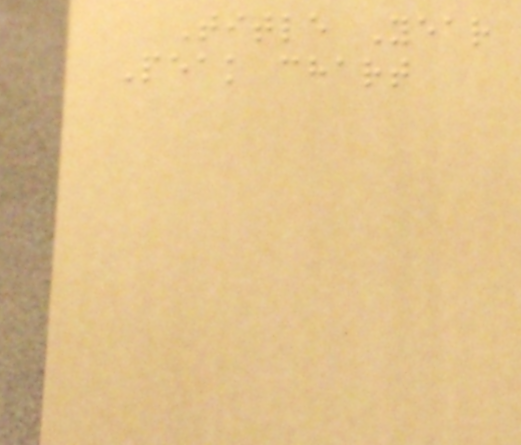Title Year
Peak chart
